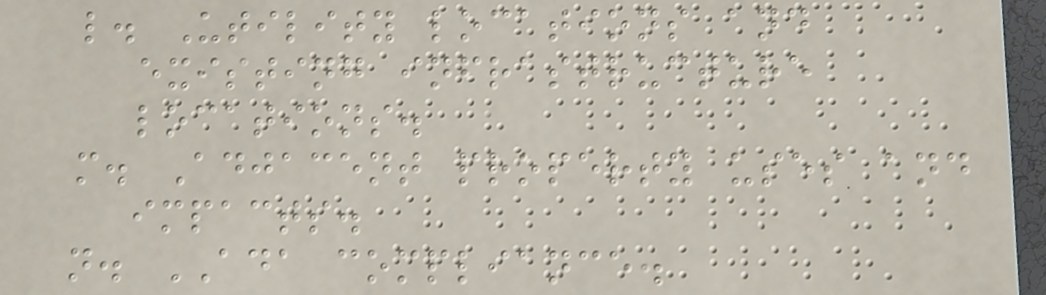l. Utility locations and
existing infrastructure
locations.
m. Adjacent property uses and
impacts.
n. ADA compliance.
